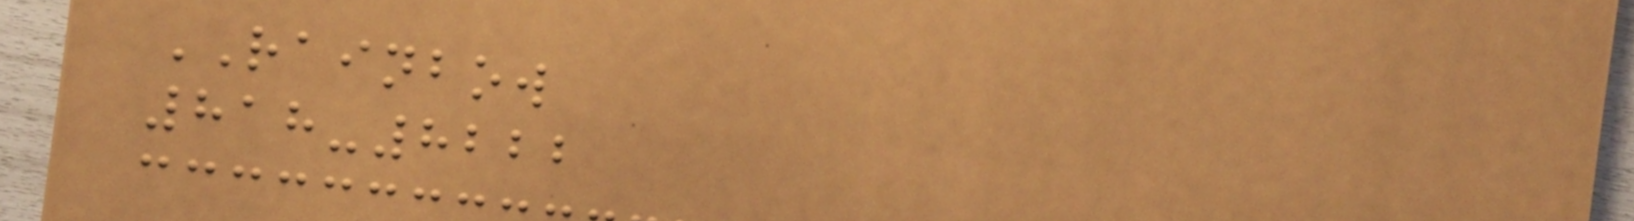RAINBOW
818-8222
